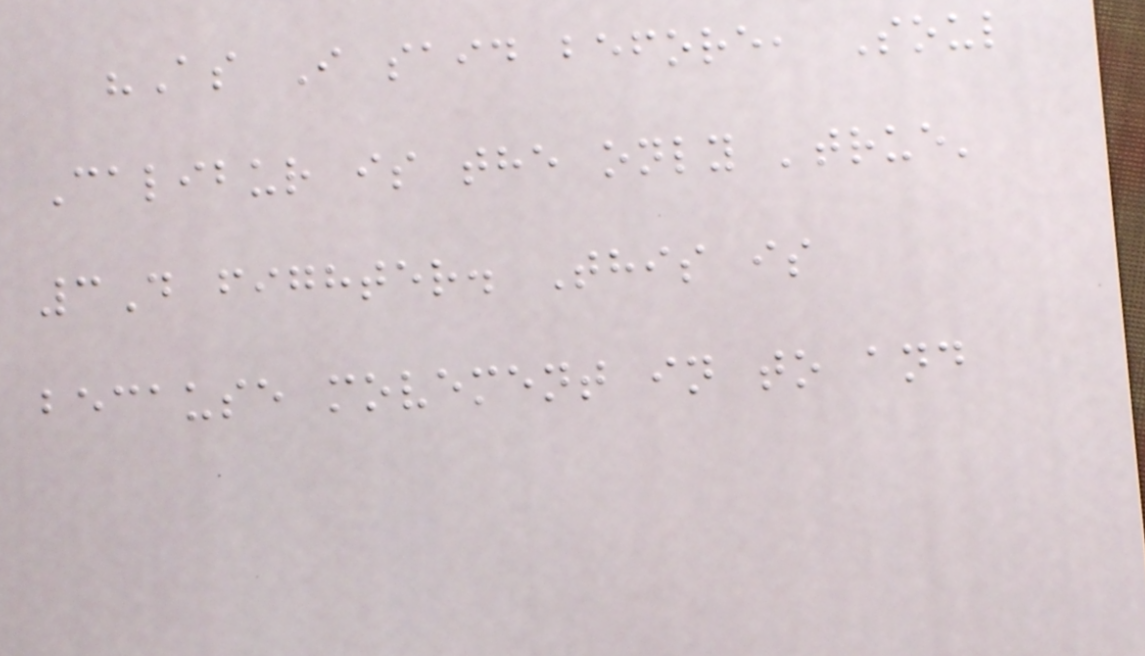"As I said before, Soul
Calibur is the only 'true'
3D fighter. This is
because movement in to and
